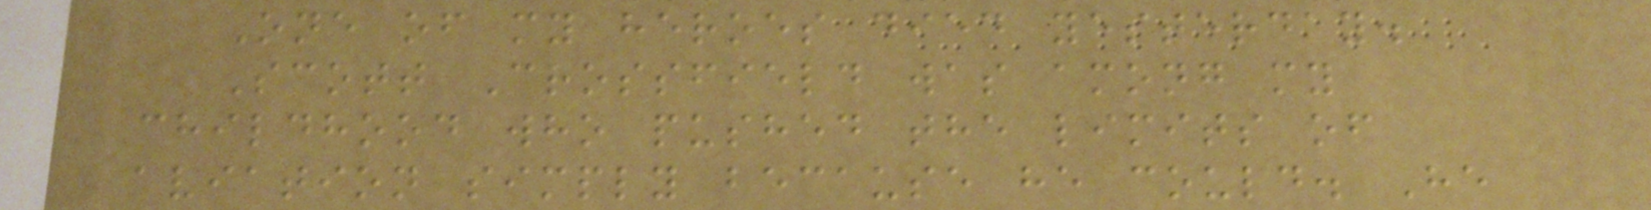One of my heroes died yesterday.
Scott Crossfield was among my
childhood who pushed the limits of
aviation simply because he could. He
